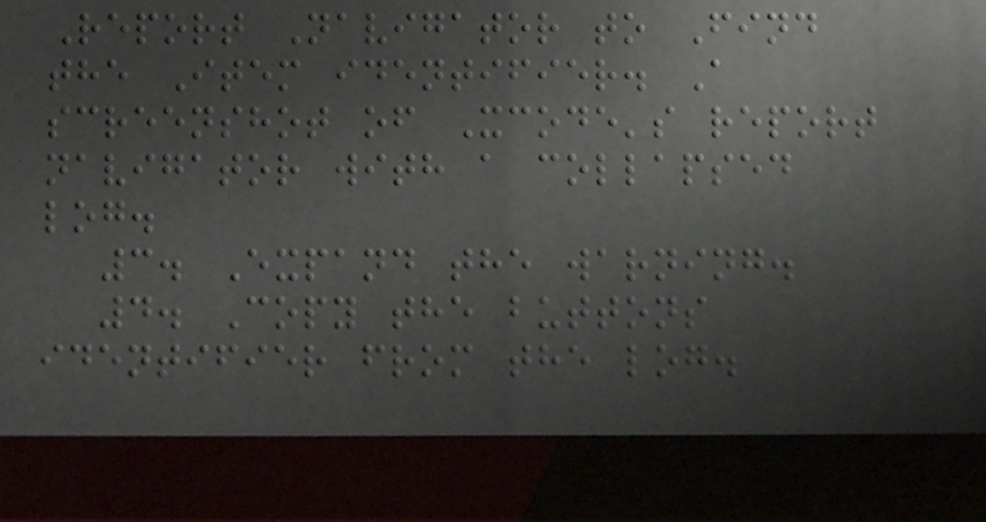Report Navigator to Find
the Item identifier. A
screenshot of Xcode's report
navigator with a collapsed
log.
3. Expand the warning.
4. Copy the buttons
identifier from the log.
